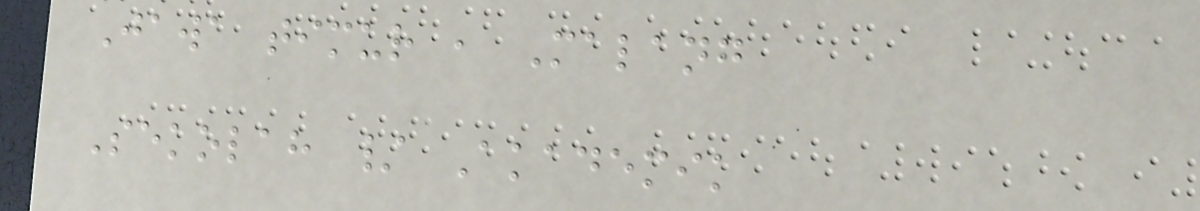Jawa timur , Malang
Sekolah / Akademik
